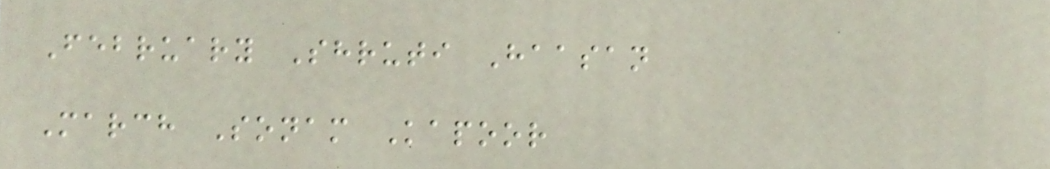February Shruti Haasan
March Sonam Kapoor
